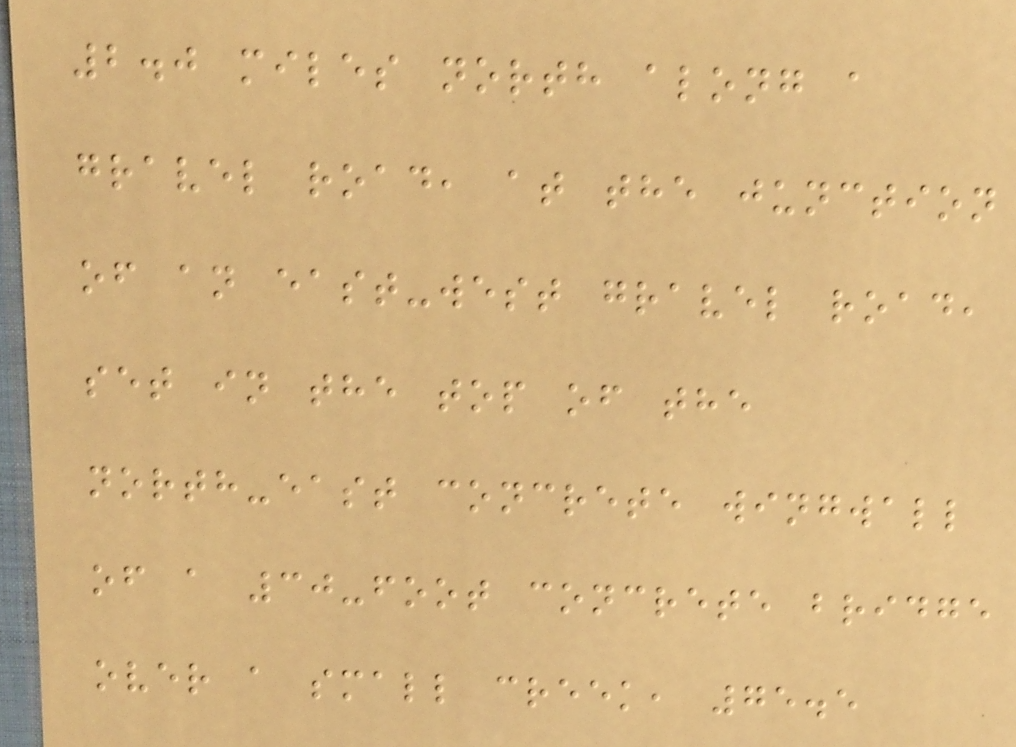2.0 miles north along a
gravel road, at the junction
of an east-west gravel road,
set in the top of the
north-east concrete wingwall
of a 30-foot concrete bridge
over a small creek, 75.5
